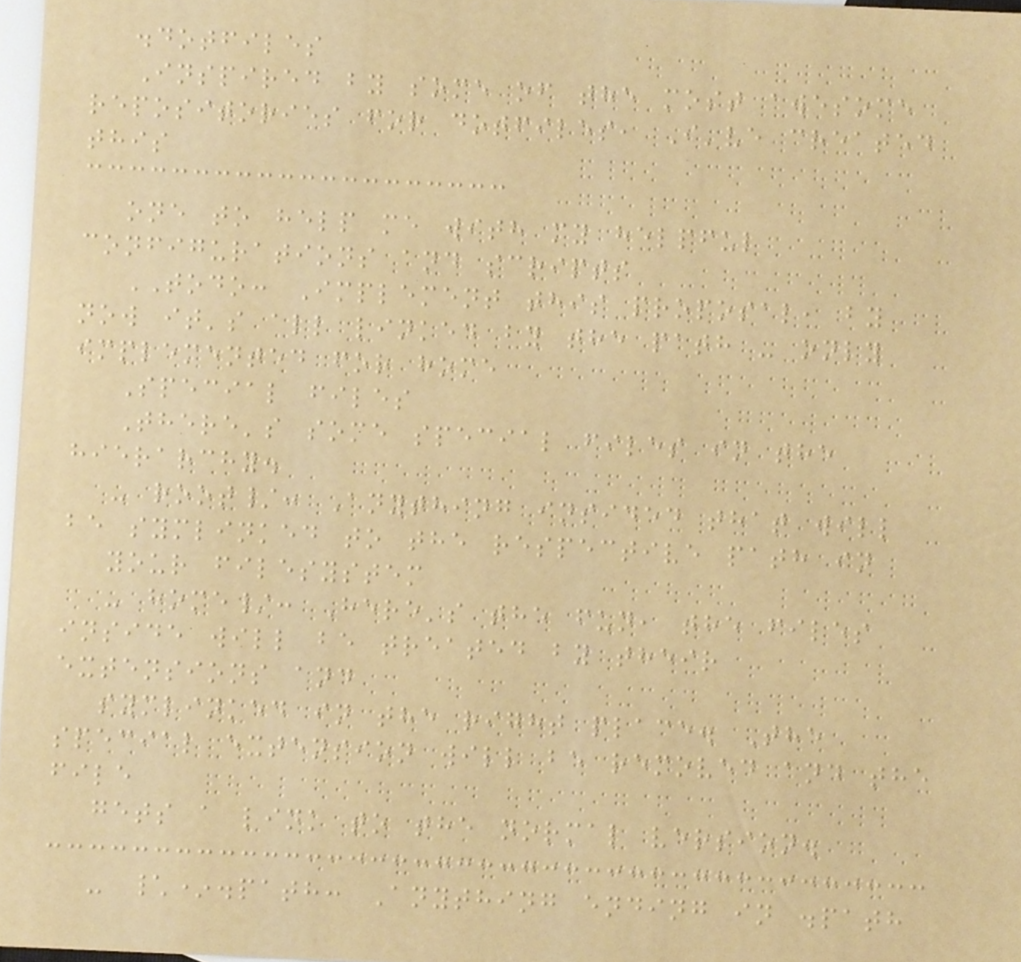.dotfiles
Inspired by some of the most awesome
repositories for dotfiles, I've created
this
one to help me with my helpful
configurations and scripts
TODO: Implement this proposal, by
now it's all linked by the path - only
implemented for home
Special files
There's some special files in the
hierarchy.
- root/: Anything insided that will
be symlinked to the respective path in
your filesystem
- home/: Here's the fun, the files
inside will be treated by their
extensions and
symlinked in the right place. The
special extension will be removed and the
file
gets a link to the normal version.
- \*.path: Anything ending in .path
